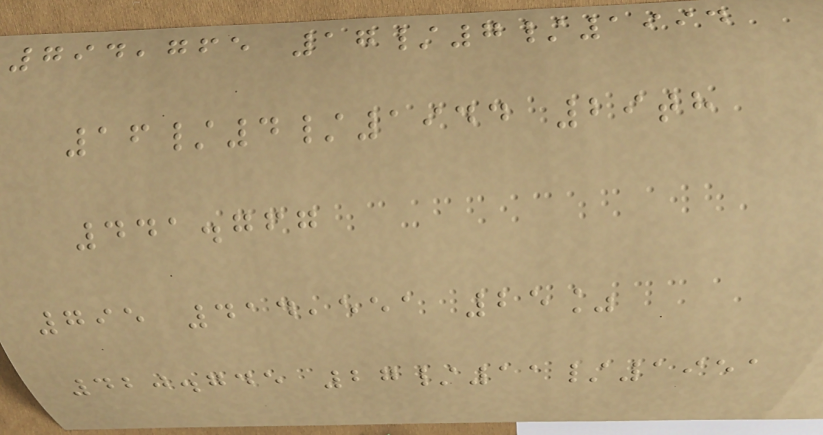794,765 17/7/1994
16/4/1944 29th
441.767
795 414,551 25%
420.745 27/11/1951
